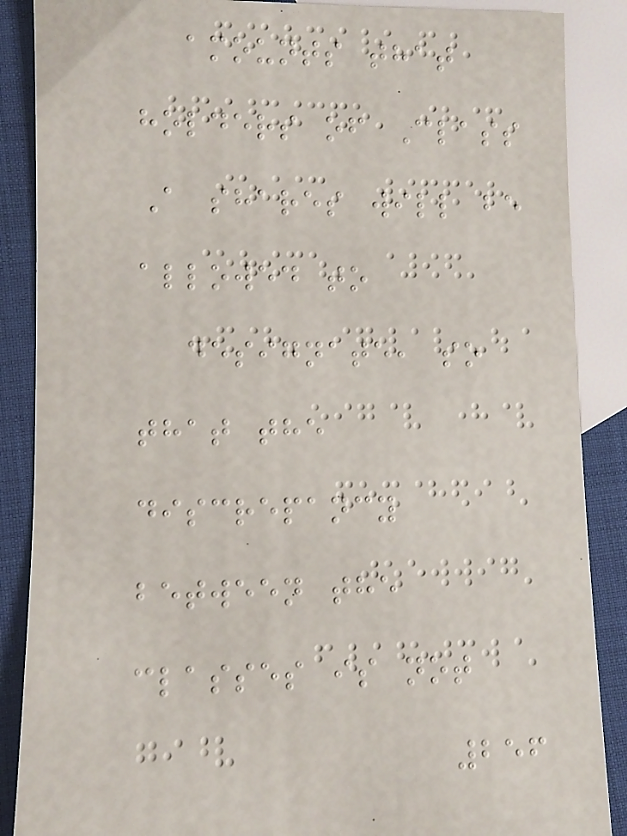amounts that
holders of Class
A shares will be
allowed to
designate, so
that the
discrepancy
between the
classes is not
256
